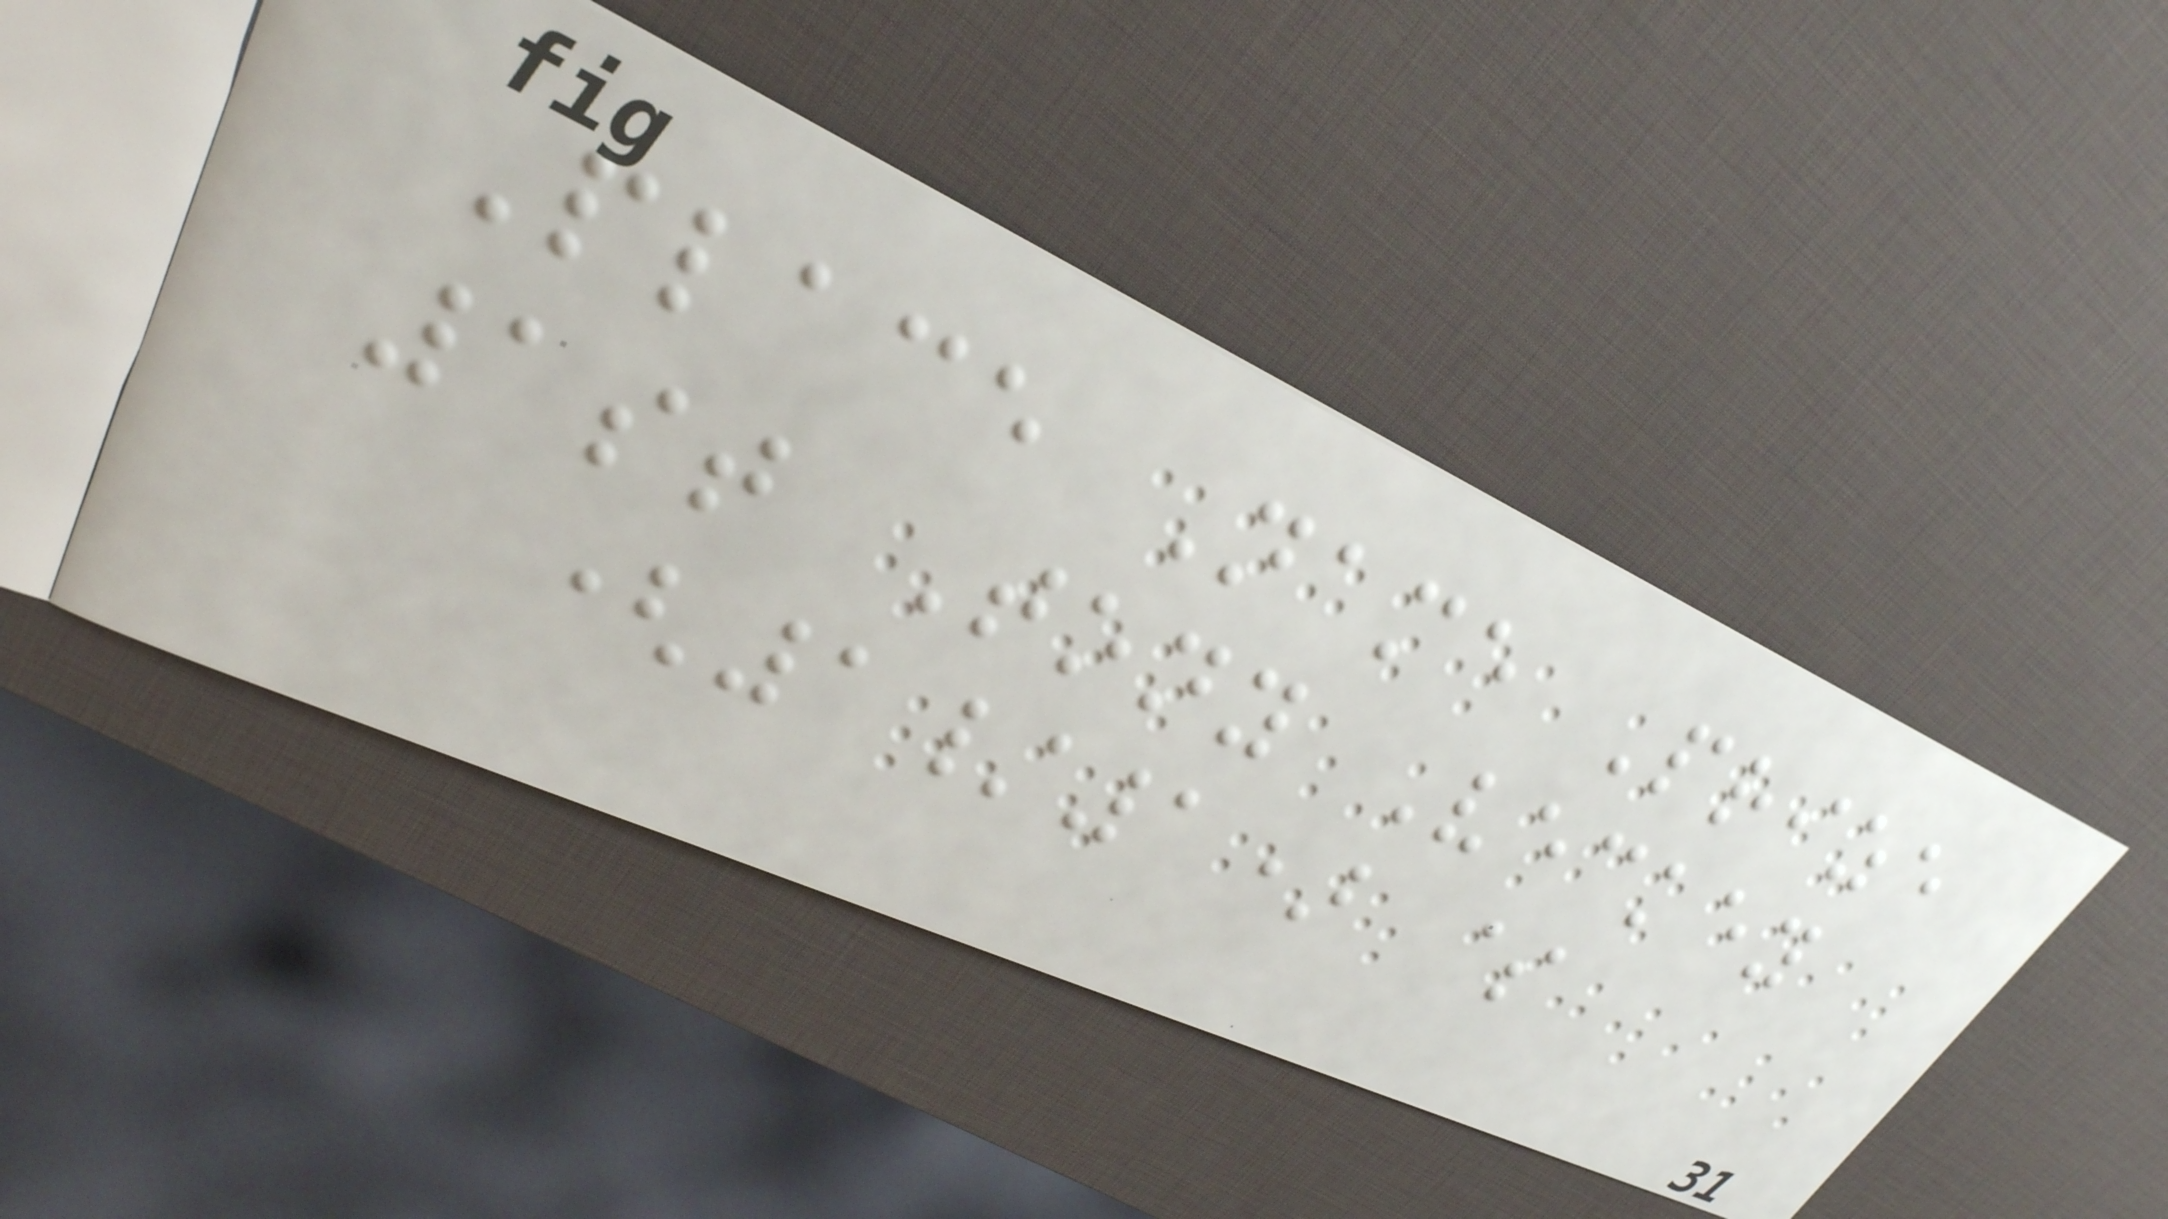Place Name Prize
1st Tony Veckey
(1/1) $
